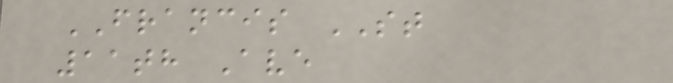FRANCIS ST
11th Ave
